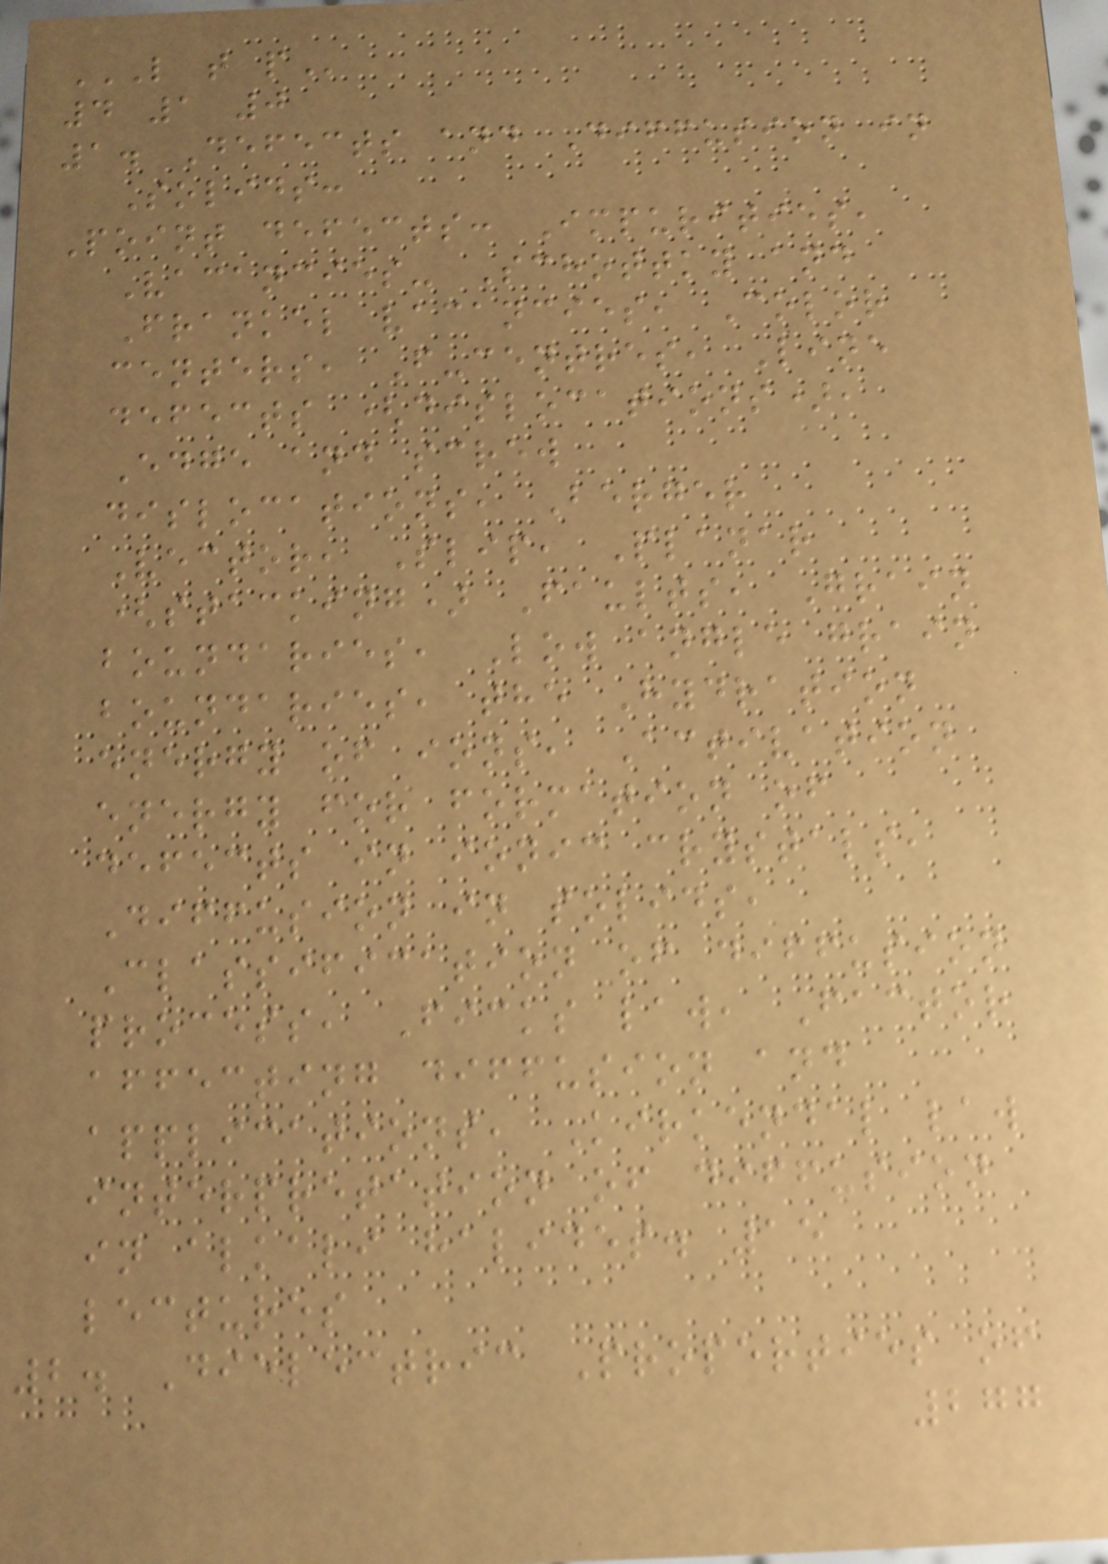L T P
4 1 0
1. Defects and Diffusion in
Solids:
Point defects: Impurities,
Vacancies- Schottky and
Frankel vacancies, Color
centers, F-centres, Line
defects (dislocations),
Edge and screw
dislocations, Berger
Vector, Slip, Planar
(stacking) Faults, Grain
boundaries, Low angle grain
boundaries, the Hydration
energy of ions, Activation
energy for formation of
defects in ionic crystals,
Diffusion in solids,
Classification of diffusion
process, Ficks law, Factor
affecting diffusion and
applications, Kirkendal law
interpretation of diffusion
in alkali halides. 15
lectures
2. Dielectric Properties of
277
